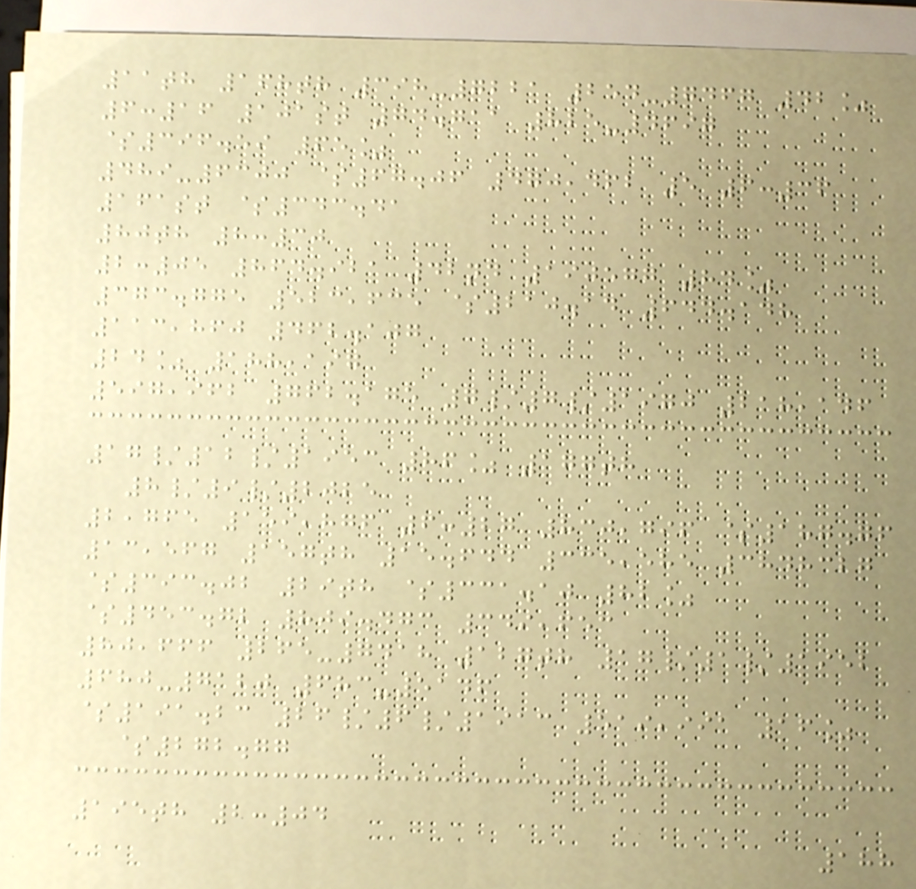11th 168th 398-7221 254-7467 42%
6:16 101st 74.711 825-4697
$396.59 65%
489-6300 $67.06 470,462 5 6:36
161st $343.41
80th 8:30
2:05 864.921 42nd 190577 84%
373.775 523,635 $210.14 644.148
113,860 462.107
24% 188,197
597,962 762.175 7/7/1970 218,146
17/12/1953 86% 177th
8/9/2025
2,765 159,876 6:27 830,796 $187.76
13,567 157th 15.644 335,585 3848327
$393.02 29th $331.10 82%
$453.72 809.473 349,653
80,666 265-7418 127th 17/1/1952
680-7120 683-5146
$191.23 26/6/1913 519,991 16%
$272.77
195th 2:04
188
